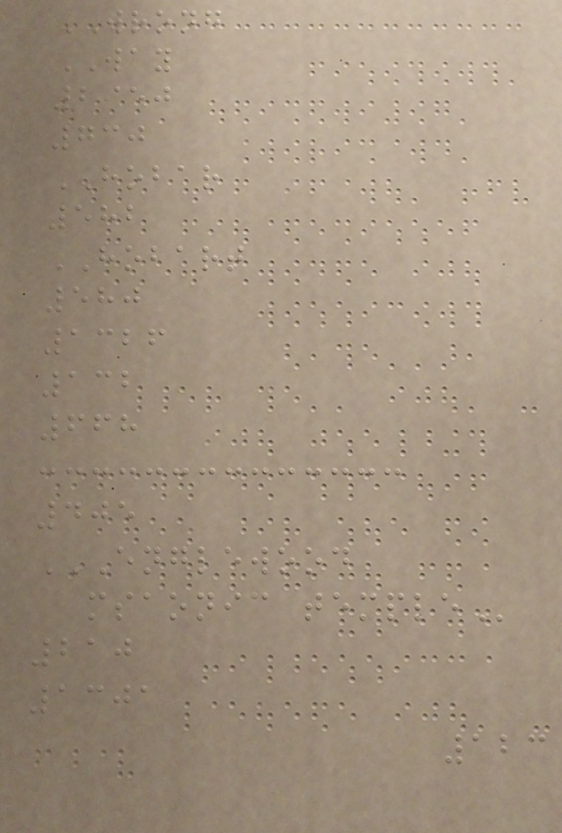WRONG
WAY
2950
730
HOBAR
582
HOBART
580
1326
132
668
405
ENGLEWOOD
MSAONIC TEMPLE
210
1301
123
